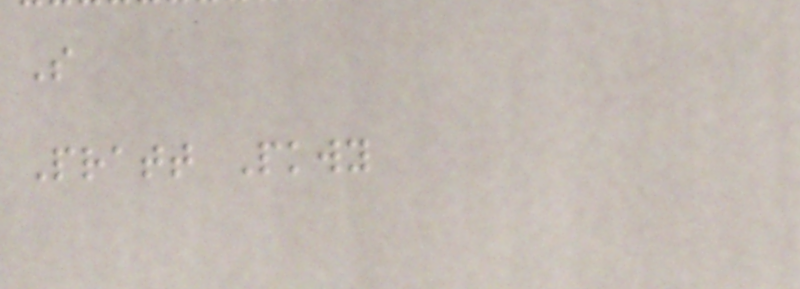S
Pratt Pkwy
